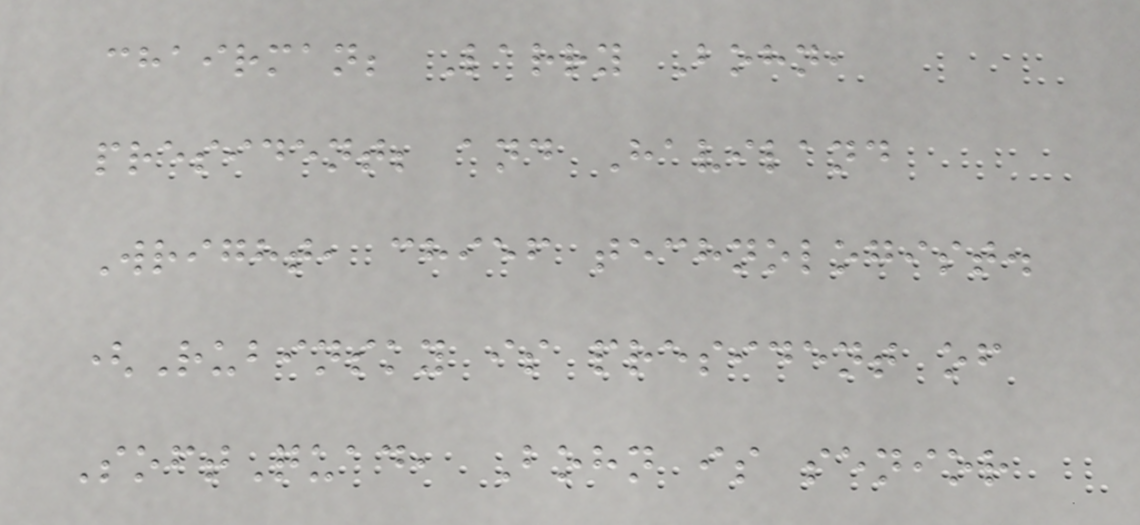chairman; Larry Bohn,
president; and Haviland
Wright, chief technologist.
(Rubinsky is president of
SoftQuad, Bohn is senior
